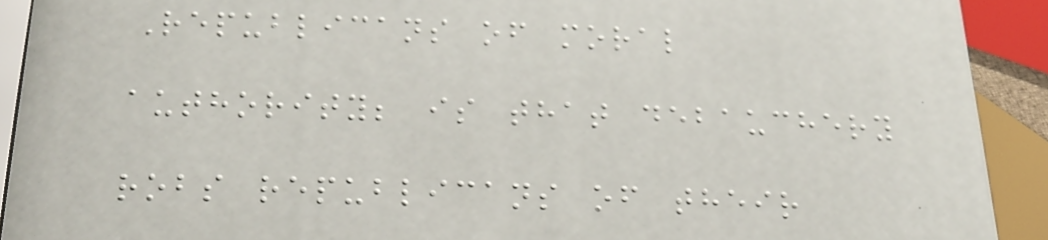Republicans of moral
authority; is that debauchery
robs republicans of their
